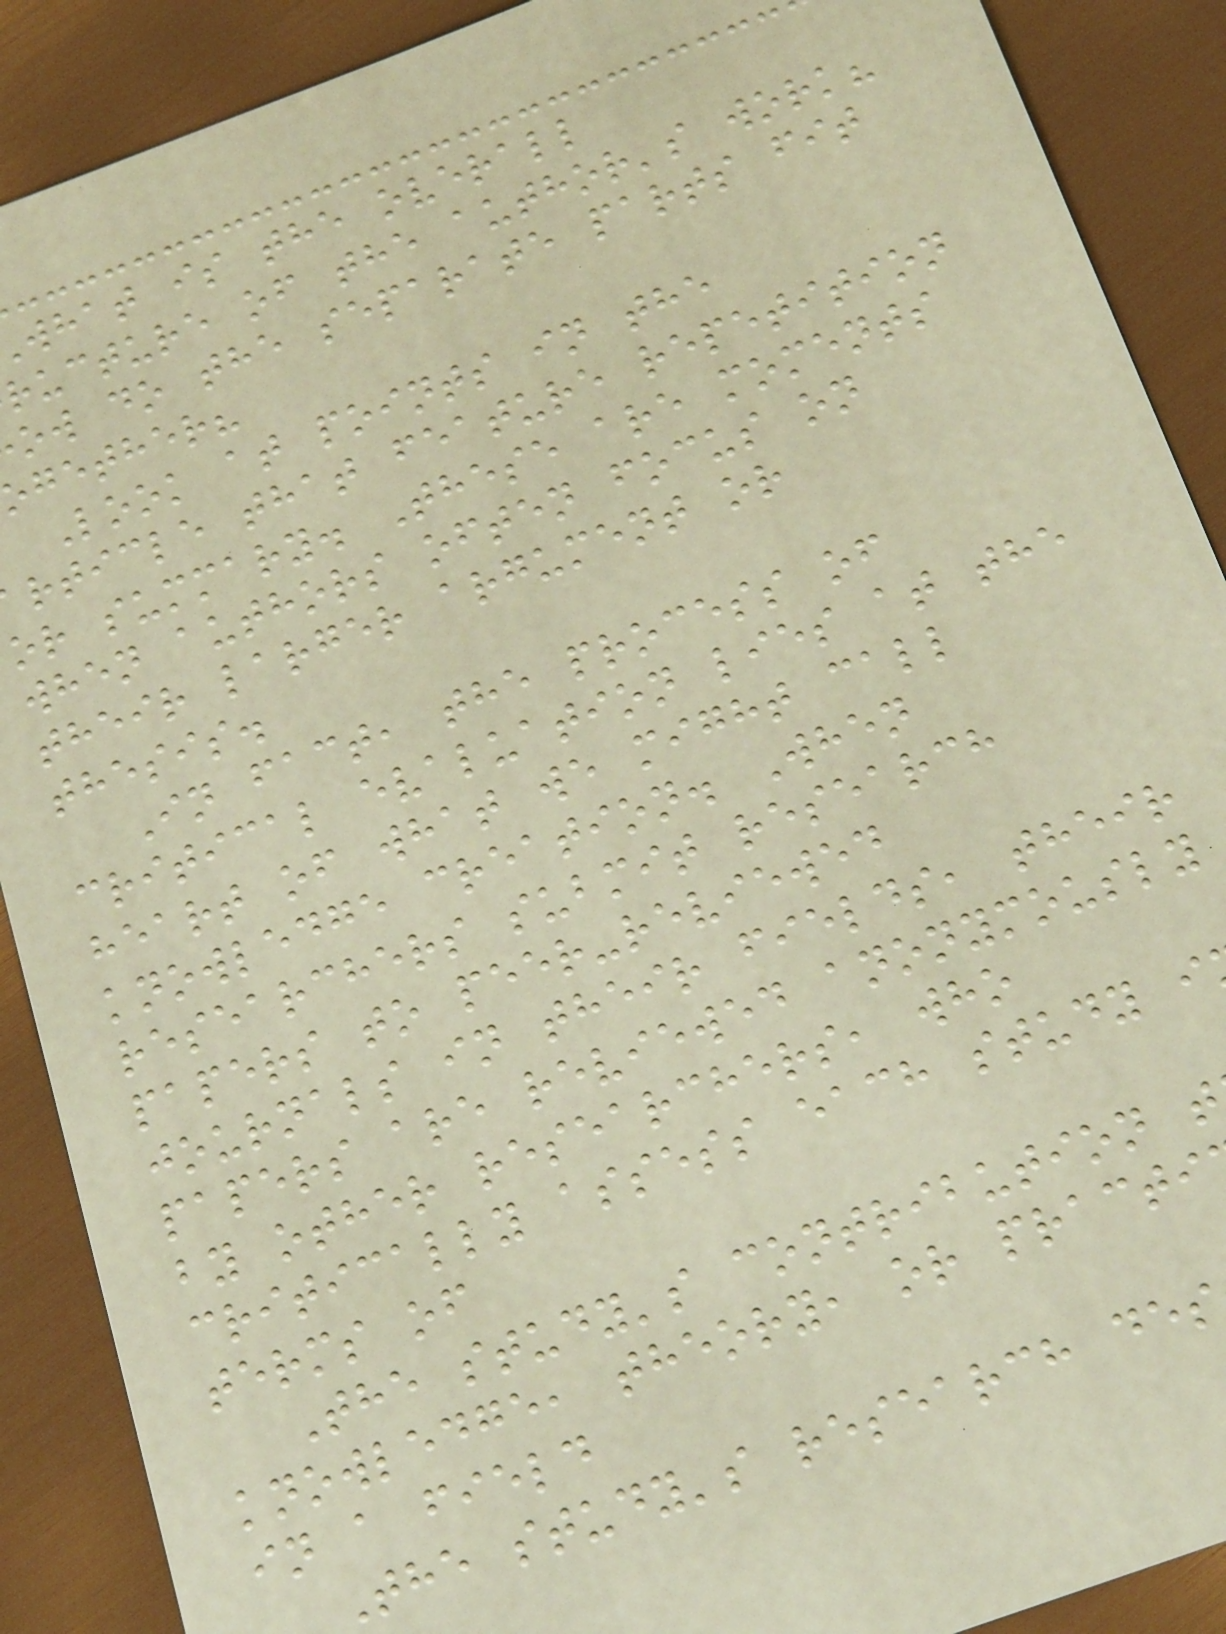what is the overall
ructure of the author's work?
ow do the separate parts fit
ogether?
Look at points in the
rticle that feature repetition
or summary. These are moments
when authors often focus on
their larger argument or
thesis.
In fact, the process of
critical evaluation lies at the
heart of what we might call
knowledge creation. When
researchers submit research
papers to peer-reviewed
journals in their fields, their
papers are reviewed anonymously
by other researchers, who
critically assess each study i
terms of
The study's contribution t
knowledge, theory, or practi
in a field
The study's research des
